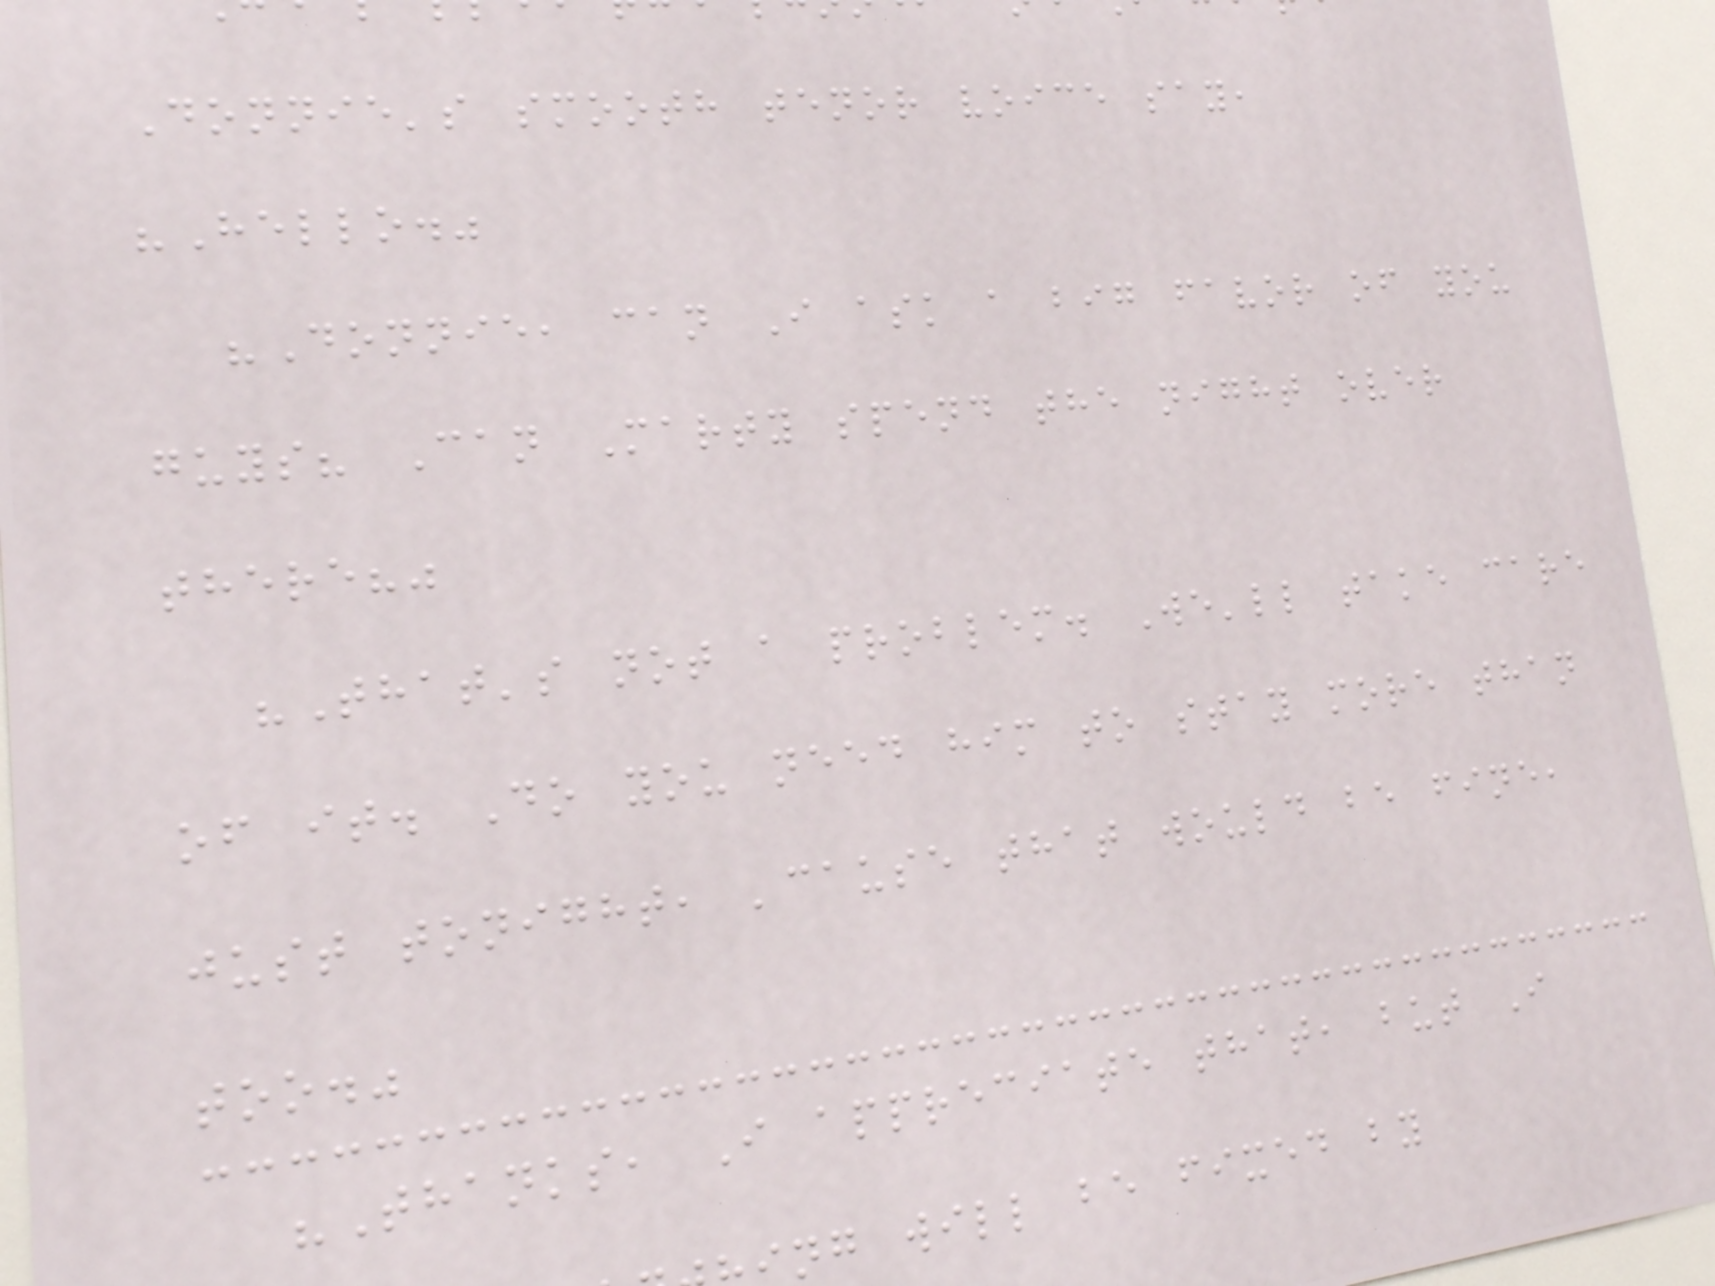Donnie's smooth tenor voice say,
"Hello."
"Donnie, can I ask a big favor of you
guys? Can Marty spend the night over
there?"
"That's not a problem. We'll take care
of it. Do you need him to stay more than
just tonight, 'cause that would be fine,
too."
"Thanks, I appreciate that, but I
ng will be fixed by
